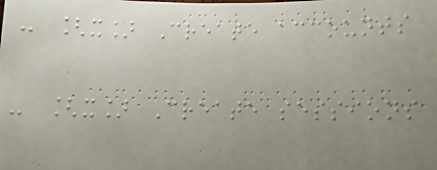- [x] Create accounts
- [x] Create sessions
